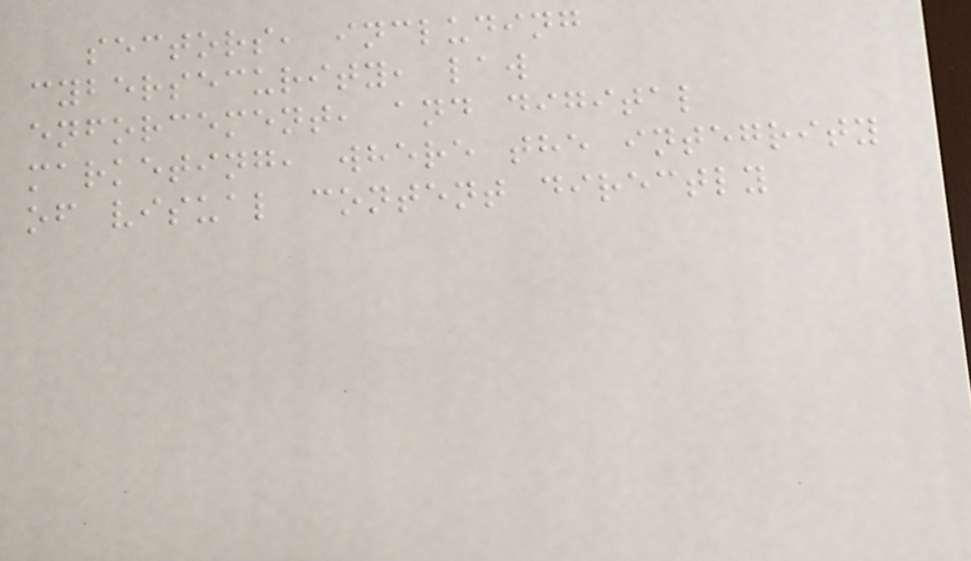sectors, including
cybersecurity, law
enforcement, and digital
marketing, where the integrity
of visual content directly
